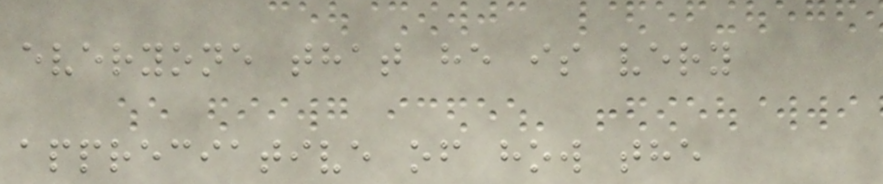everyone that he is very
appreciative of how the
